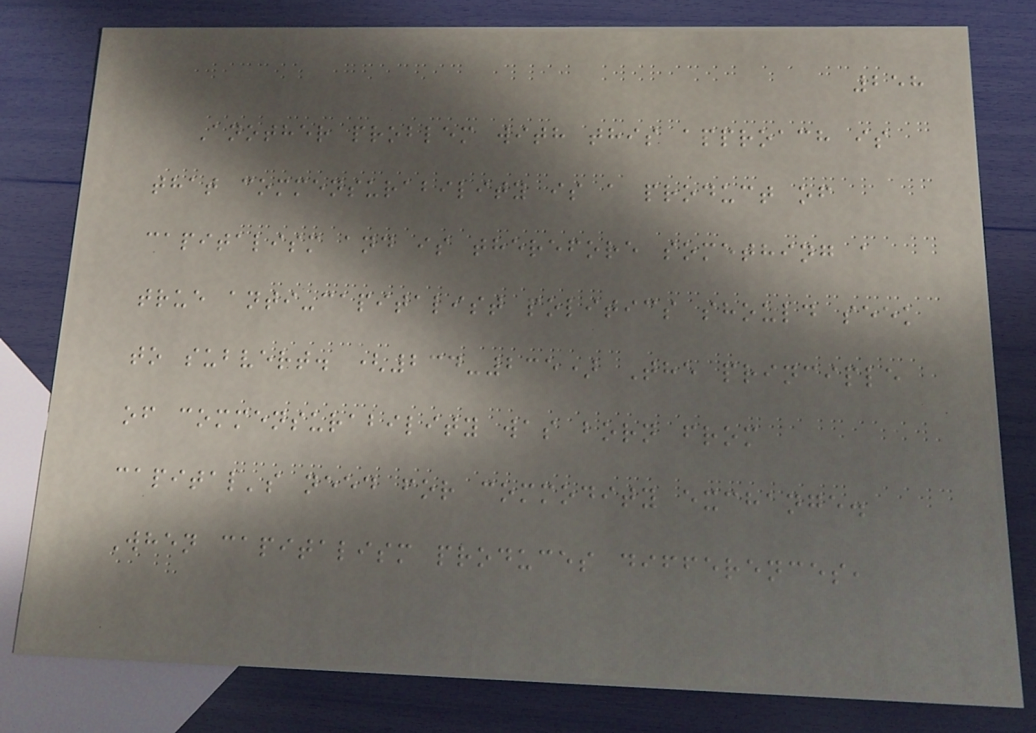258
Another problem with this approach is
that commensurability is a product of
capitalism and is therefore something a
true anti-capitalist politics should seek
to subvert. (234-235) The principle
of commensurability was born from
capital's need for commodity exchange.
When capitalism produces differences,
